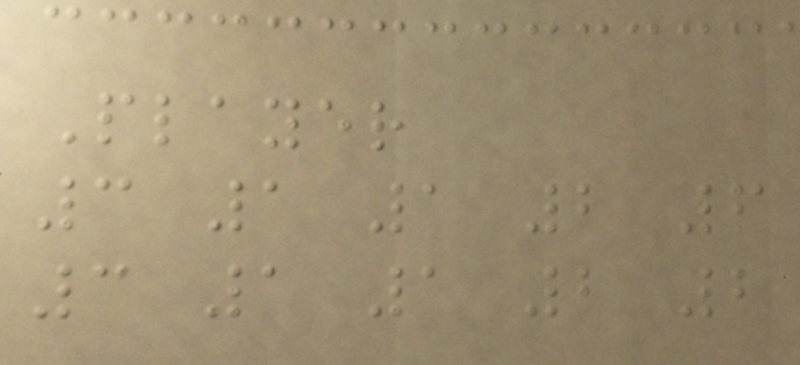Player
3 1 1 2 6
3 1 1 2 2
